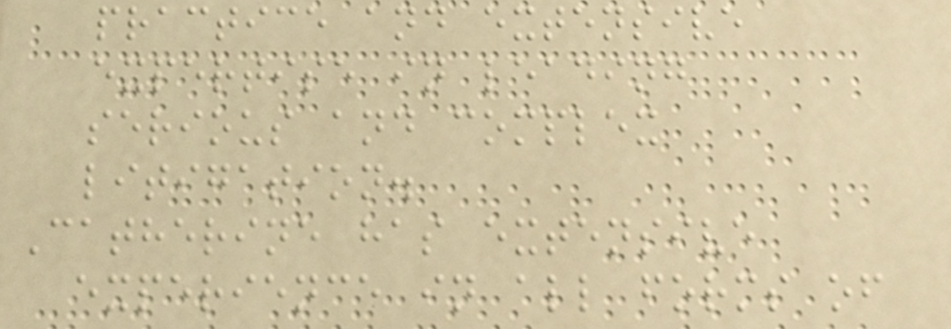practice and extensive
expertise in leading
serious and complex
litigation.
Catherine has extensive
experience in all forms of
